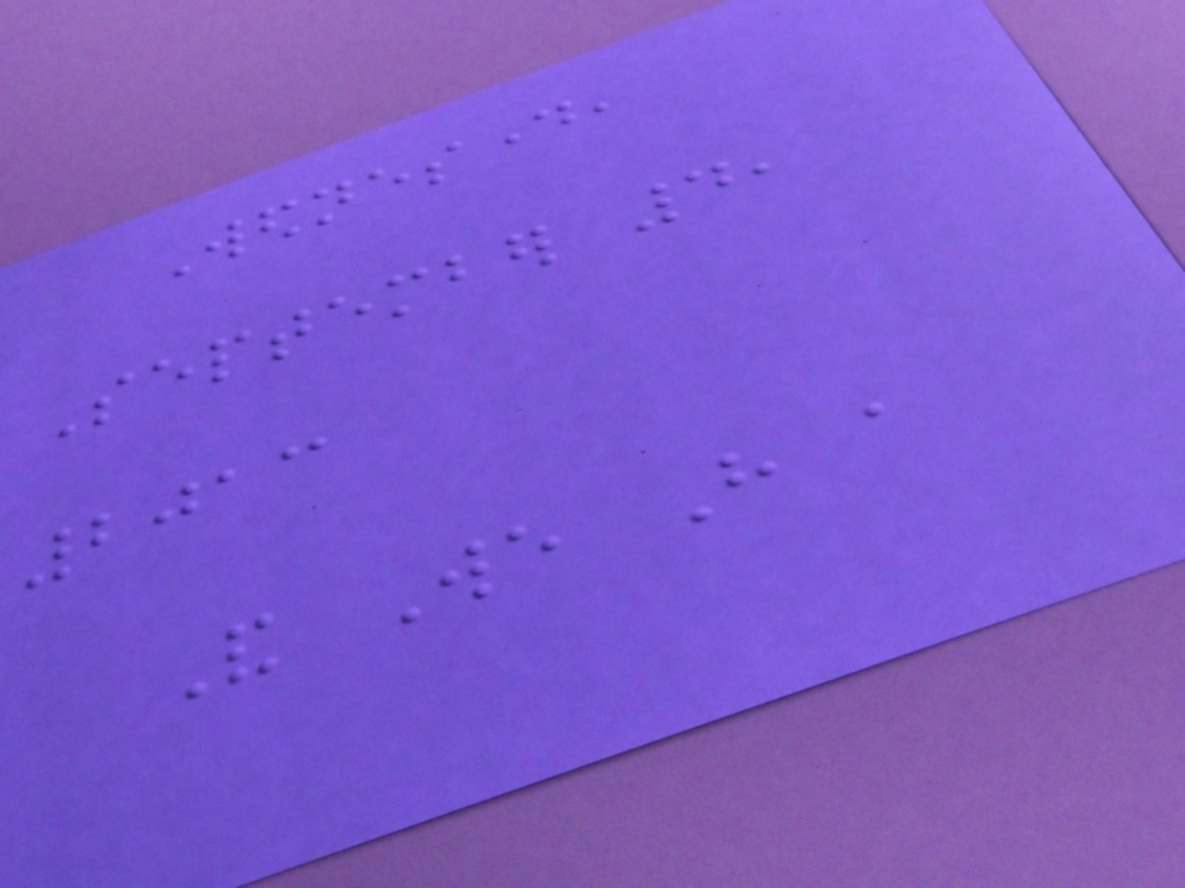Wednesday,
September 4,
2013
And We Have a
